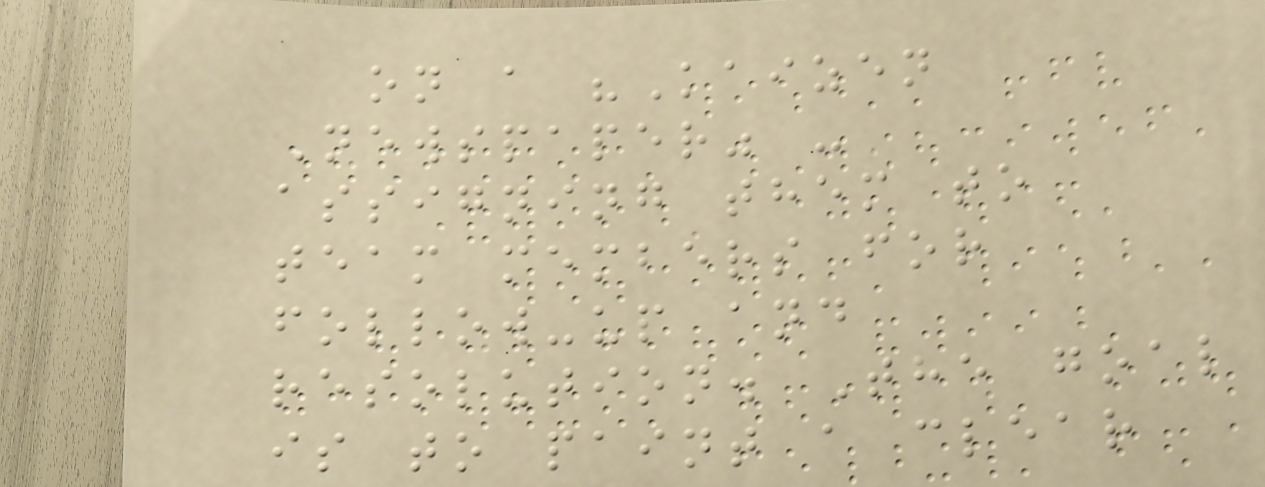on a "Kaizen
Newspaper" -
assigning them to
team members for
follow-up and
resolution. The goal
is to paint a clear
